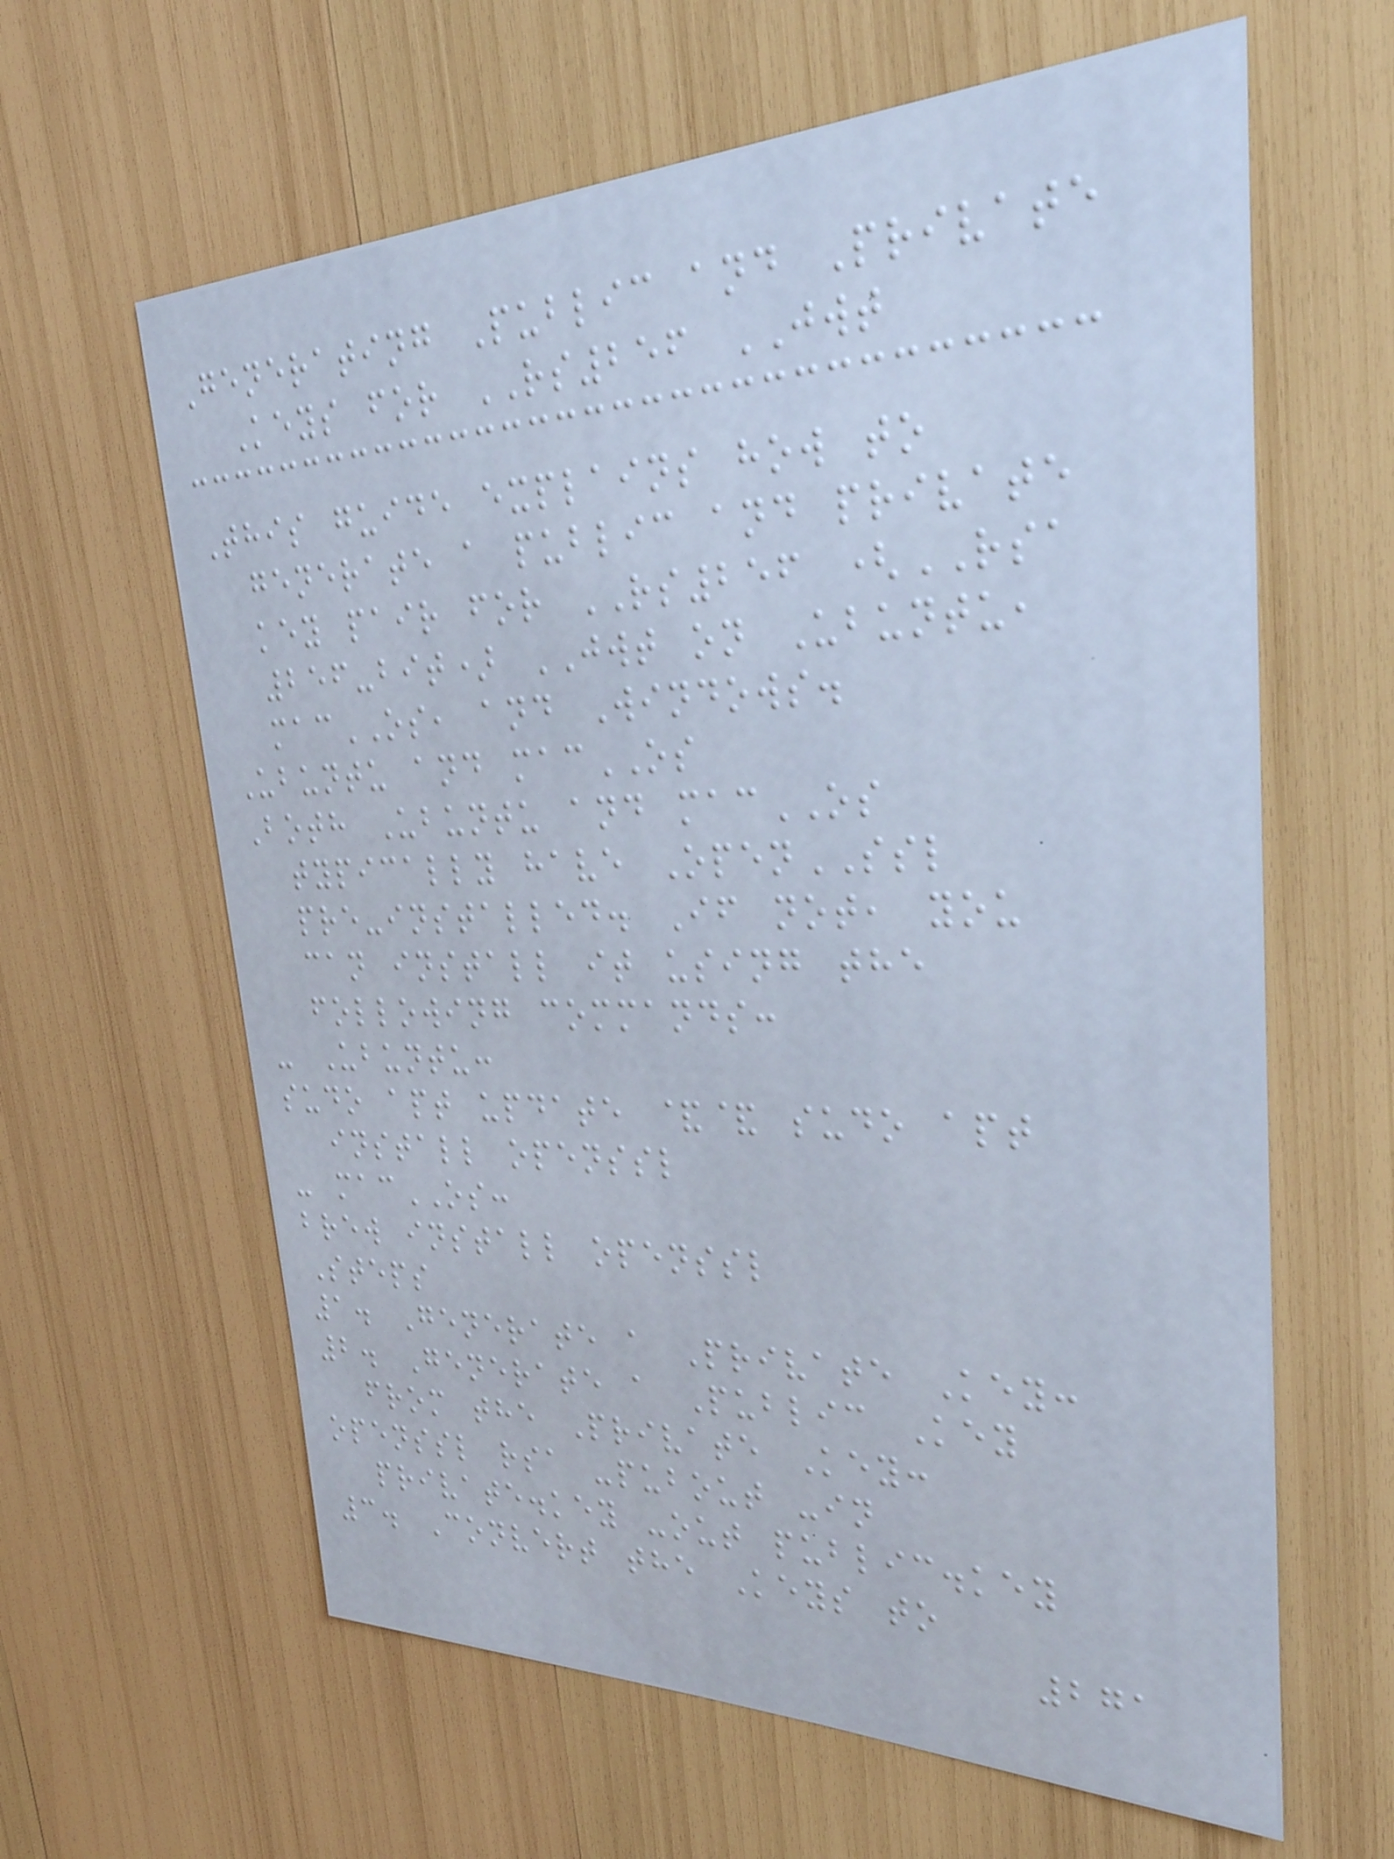Generating Public and Private
Keys for RS256 JWT
This guide explains how to
generate a public and private
key pair for RS256 (RSA
256-bit) JWT on Ubuntu,
macOS, and Windows.
Ubuntu and macOS
Both Ubuntu and macOS
typically have OpenSSL
pre-installed. If not, you
can install it using the
following commands:
- Ubuntu:
sudo apt update && sudo apt
install openssl
- macOS:
brew install openssl
Steps
1. Generate a Private Key:
2. Generate a Public Key
from the Private Key:
openssl rsa -pubout -in
private.key -out public.key
3. Convert the Keys to
271
